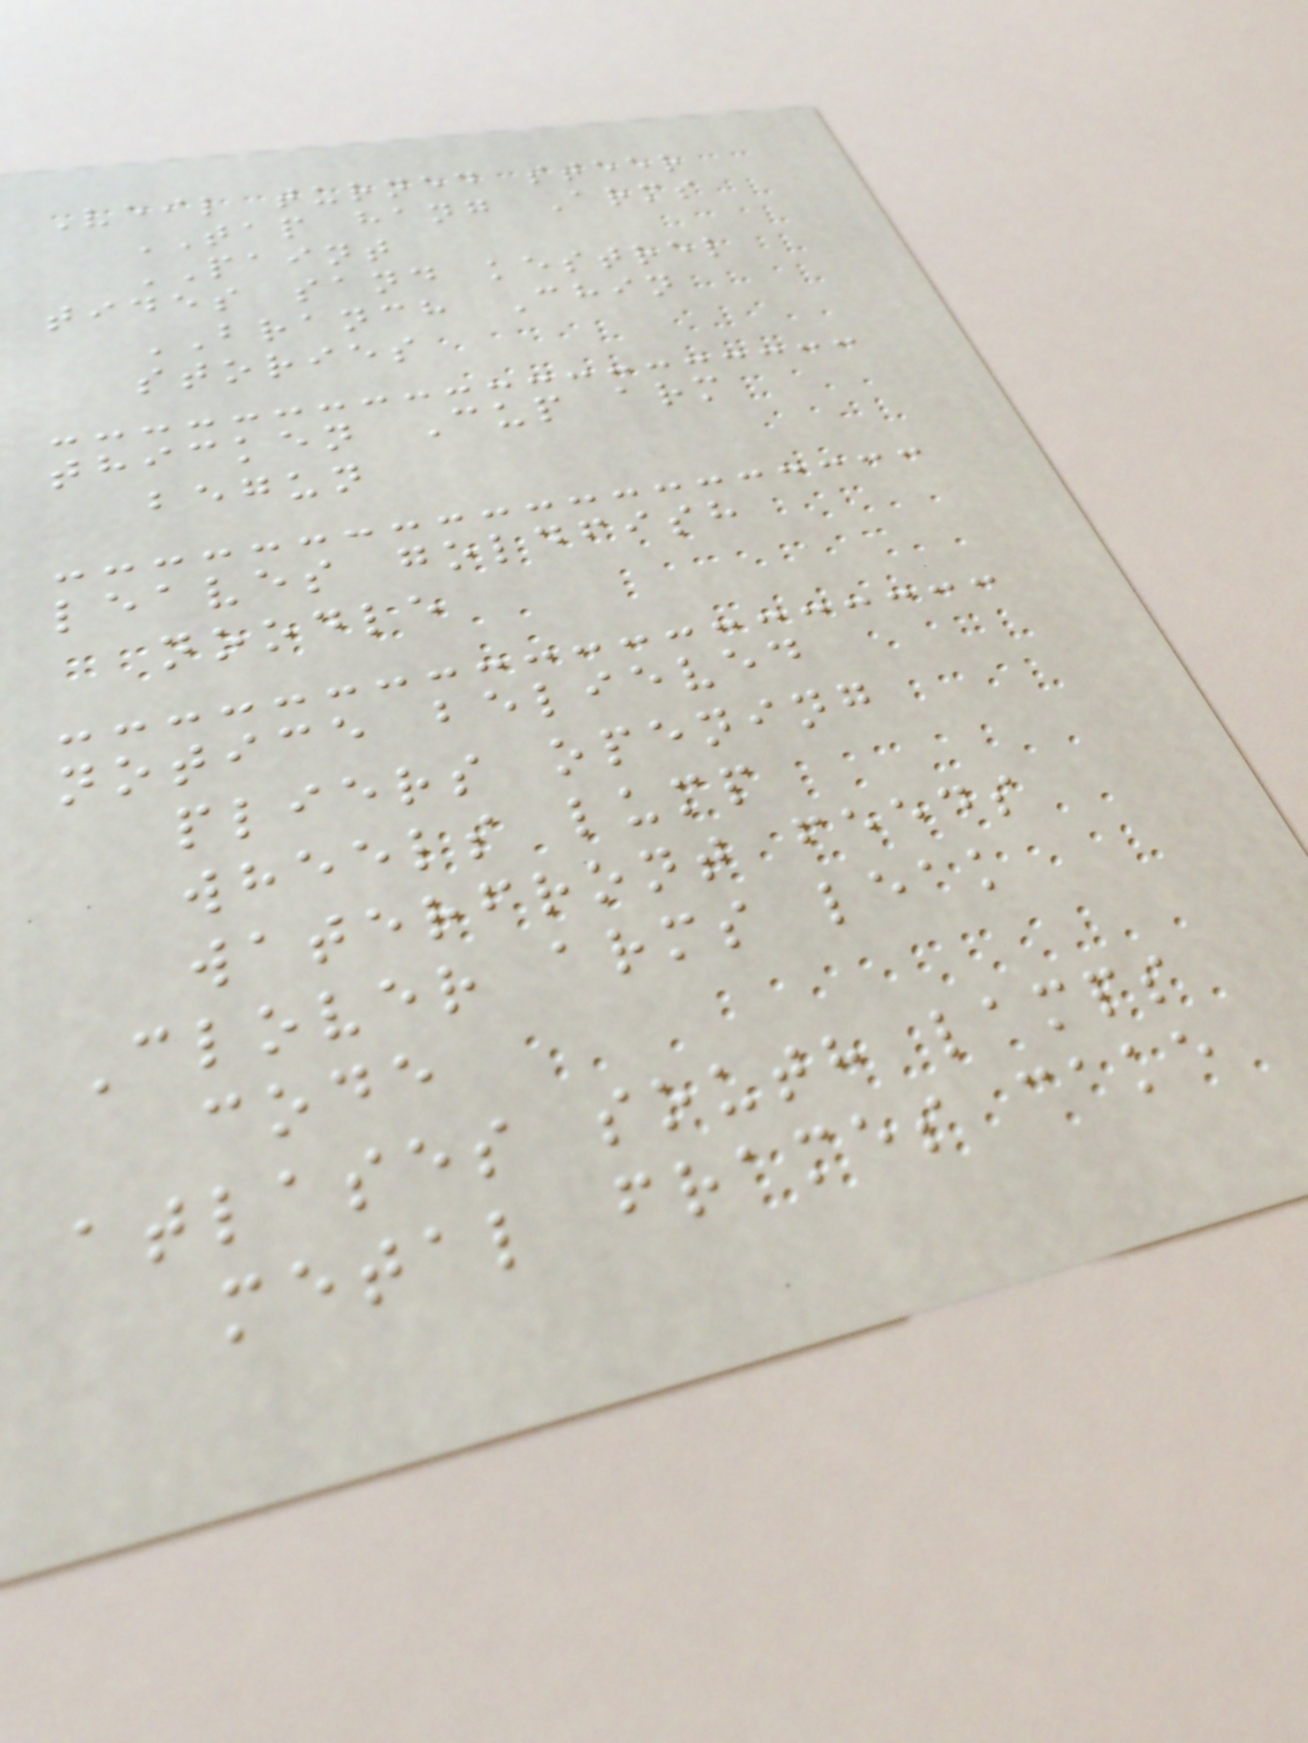Veil turned steer
TAP hang Arms
PAINT
tides sand kestrel
BRANCH Chin
stories
thicken Cup arm
begun
leaves goldfish
noodle
notice believed
pliers opening
wheels lump
waterfront feeds
Clover arms leak
code
atlases south lamps
metal frames cake
